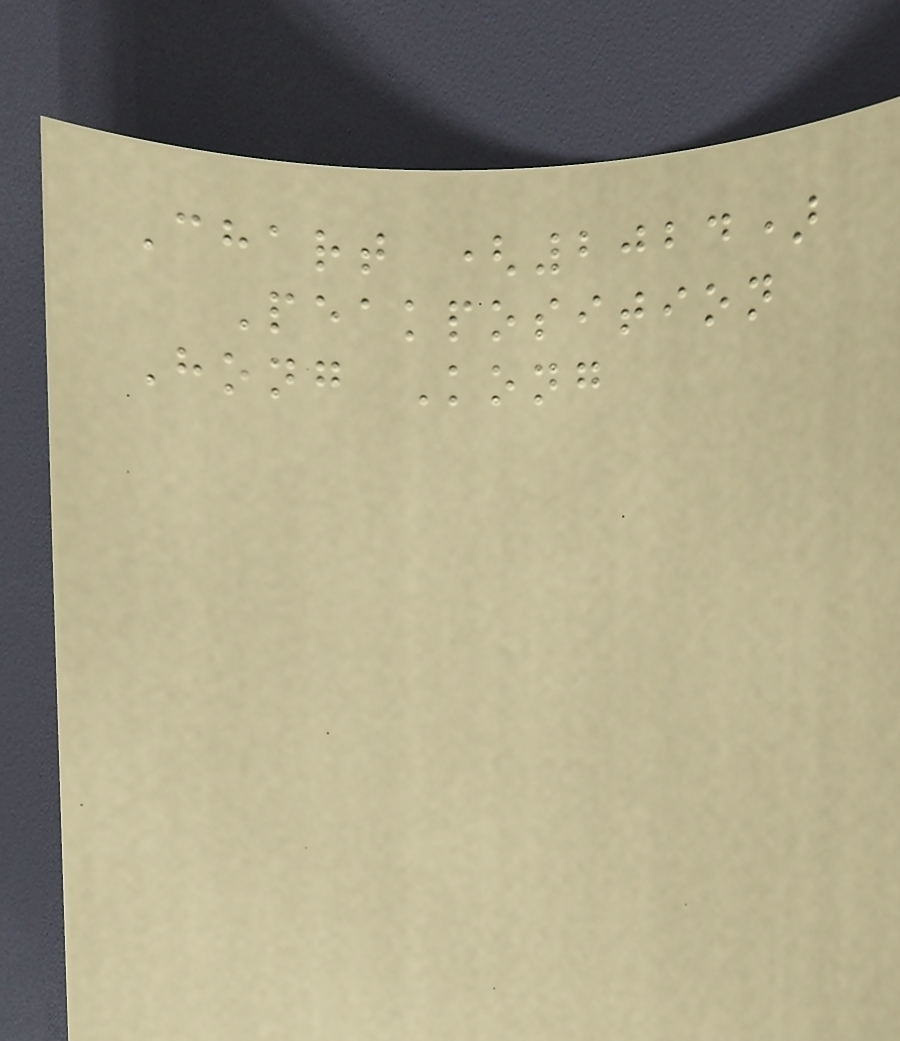Chart (2024)
Peakposition
Hong Kong
